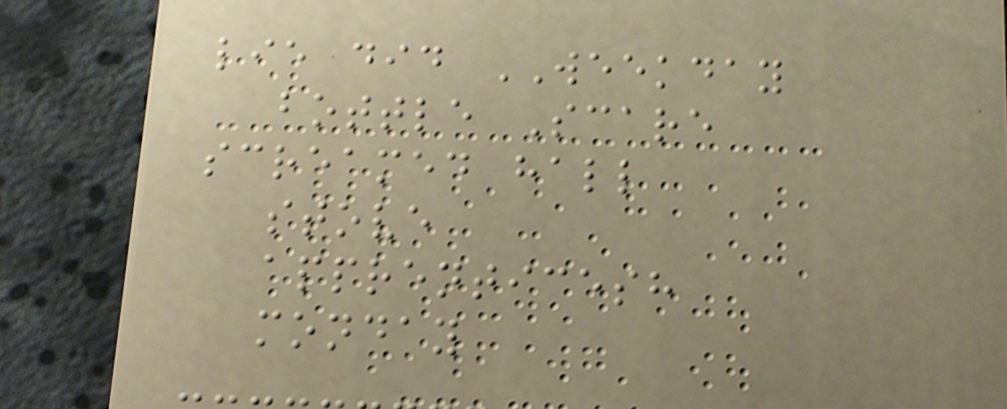lie did WEEKDAY
bottle Scare
screamed hall
stove
apprenticesh
monday
